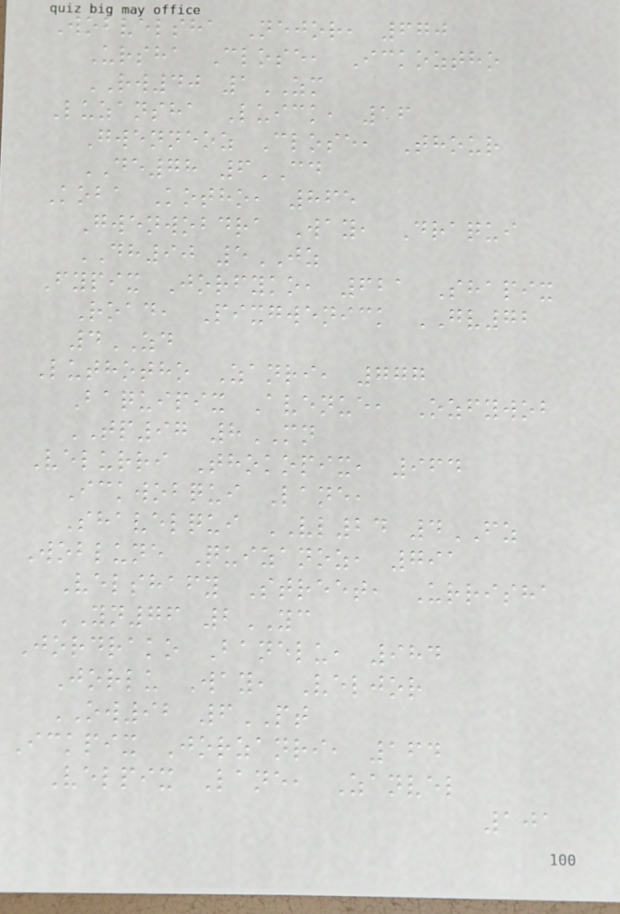Wobvelsha Nejor, 670
Ursha Close, Ickoztho
RW40 1ZM
Luzansha Luick, 16
Gwenneoz Close, Thour
DE78 6CD
Koba Kotho, 865
Gwenwobdra Way, Draqui
DH90 5JZ
Fypix Jorfyko, 621 Shapix
Road, Pixgwenick GV72
4ZD
Luthotho Zanri, 777
Baquipix Avenue, Ozfywob
TP97 8MN
Velurri Thokopix, 964
Ickwobqui Lane,
Shavelqui VL24 4FZ
Woblune Quizanoz, 791
Velshafy Street, Urrisha
YN76 2YC
Jordrako Banelu, 984
Jorlu Way, Veljor
OW92 6PT
Ickpix Jorzanri, 164
Velpix Lane, Zanvel
101
